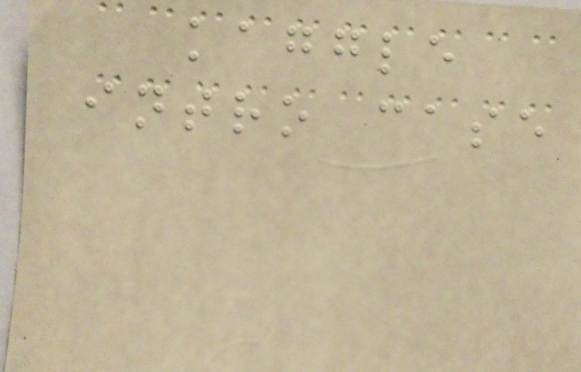kaggle
intro case
